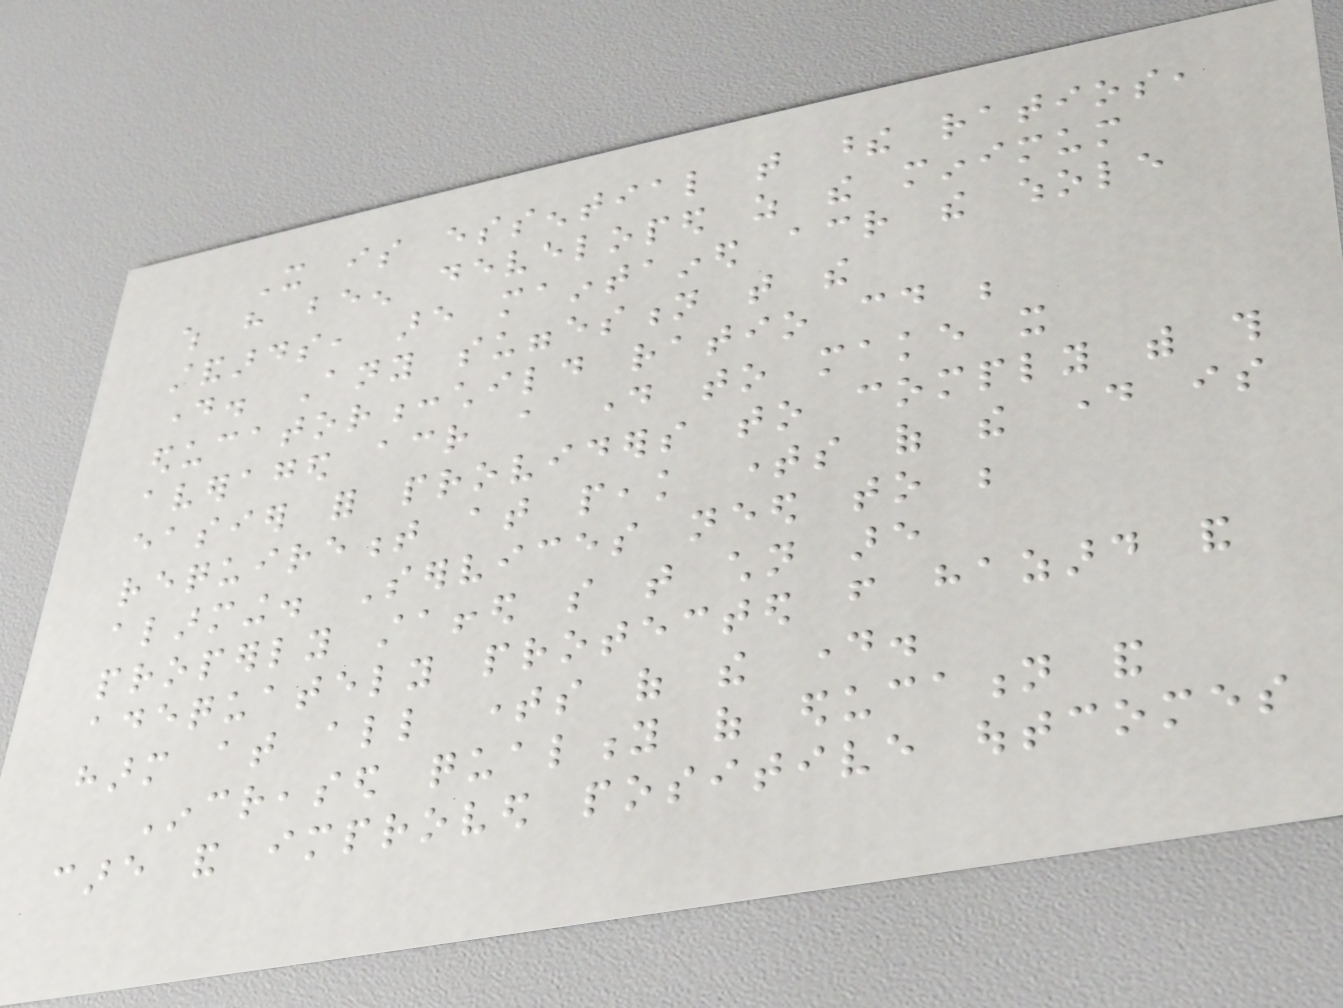It is essential that these ratios,
which have been developed as the minimum
standards, are maintained across the whole
day. Any suggestion that the
educator:child ratio could be
averaged across a day to make it
easier for providers to comply with this
requirement at peak times of the day is
alarming. Services need to be
properly staffed so that children are
adequately protected from hazard and
harm at all times of the day.
Increased quality of education and
care and improved positive outcomes
